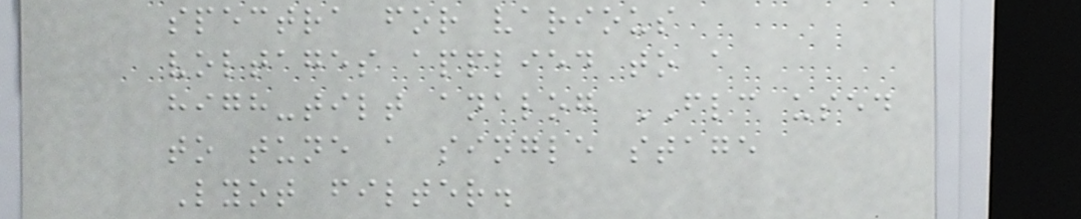spectra for various
voltages applied to a
high-tilt analog FLC used
to tune a single stage
Lyot filter.
